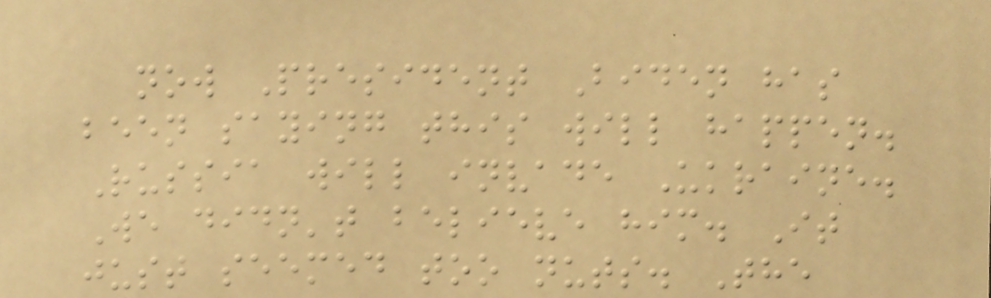now President Biden has
been saying this will happen.
Russia will invade Ukraine.
We didn't believe him. It
just seemed too nuts. The
